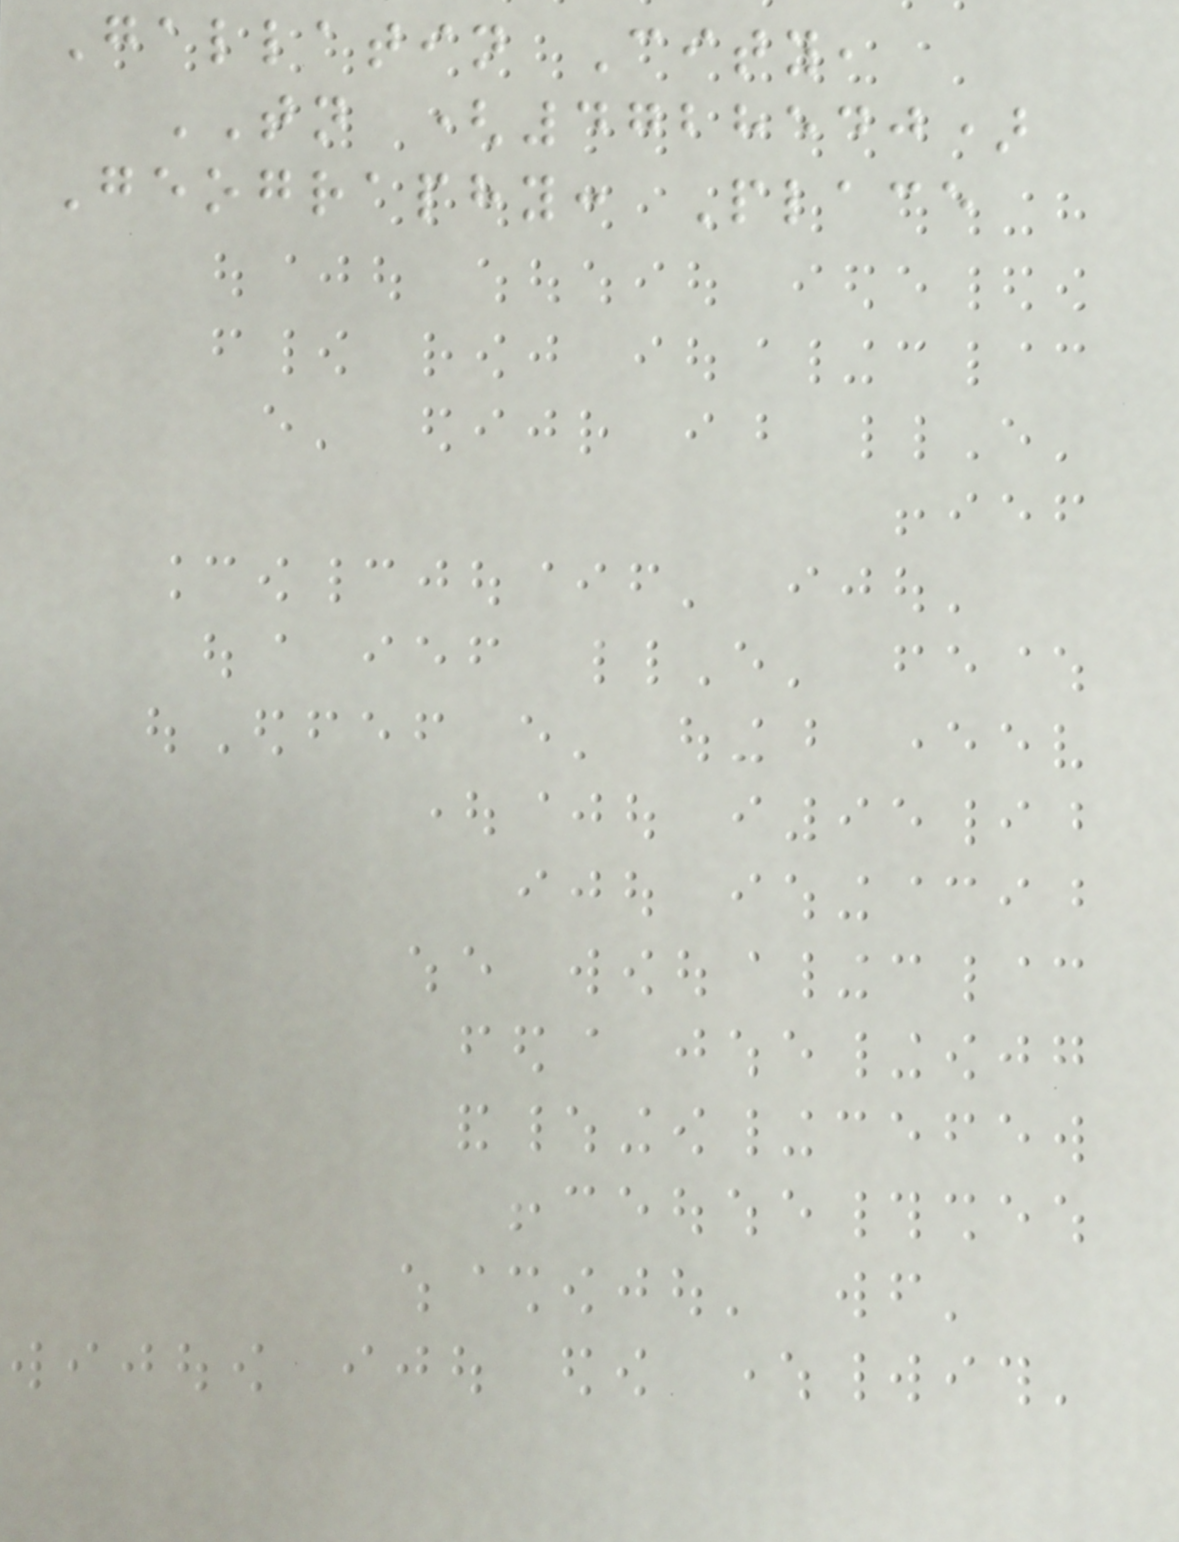Gallatin City,
TN (4728540)
Geography: Place
